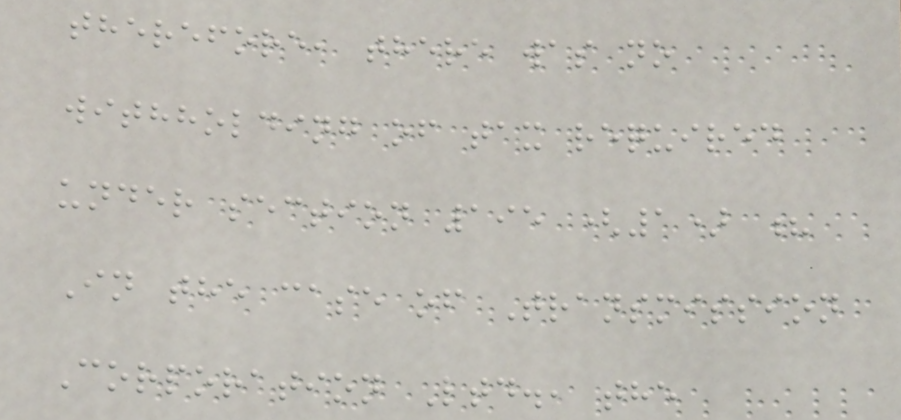therefore, there was no
withholding of tax required
under section 195 (1) ?
In the case of Transmission
Corporation Ltd., the
